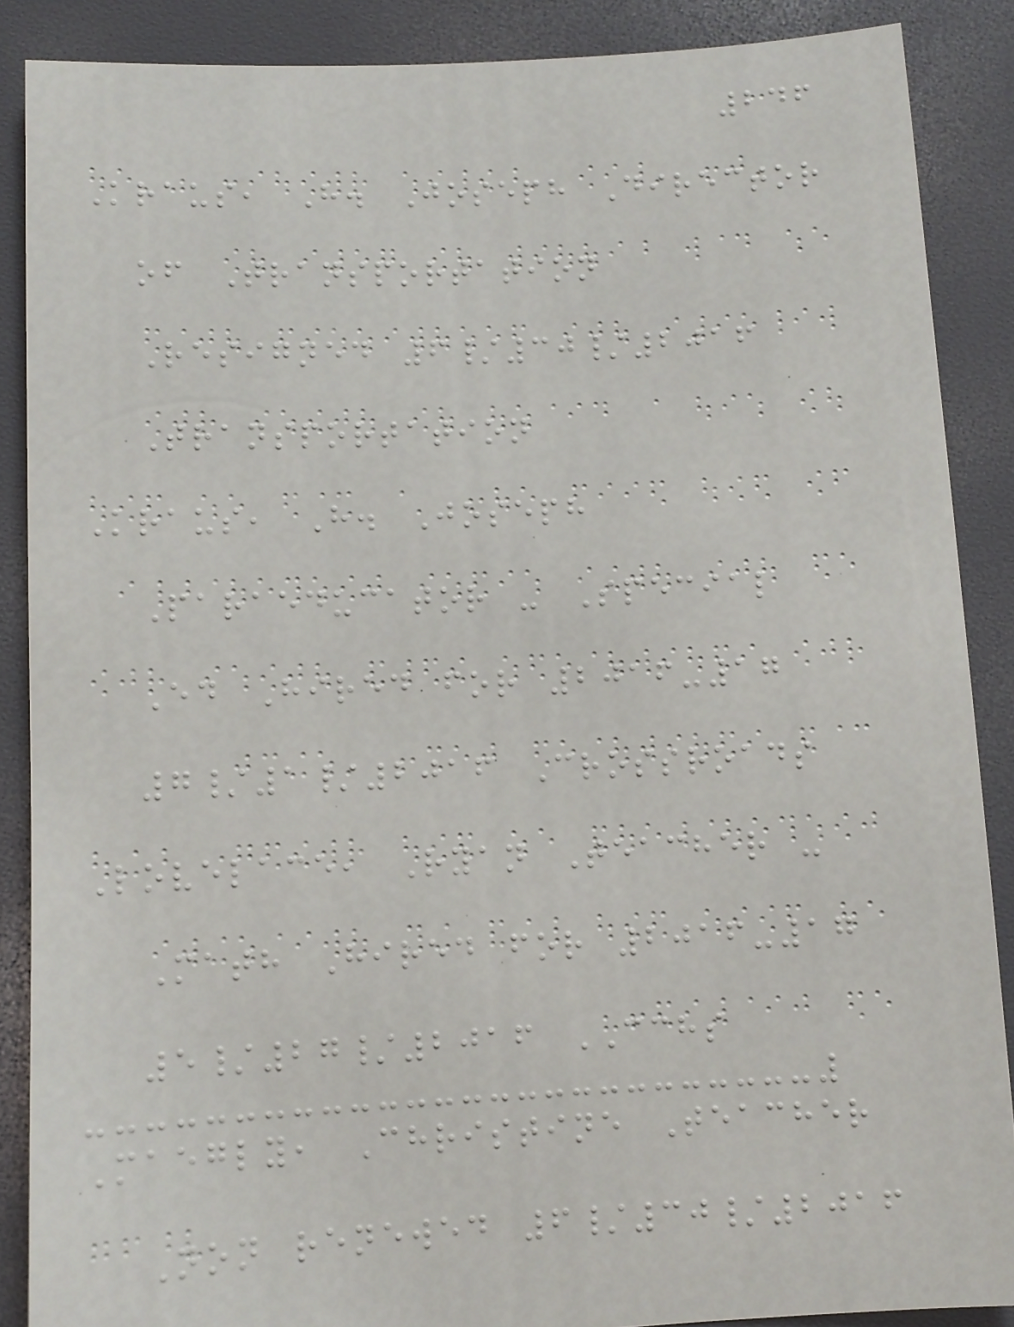246
Kraus, H. Joseph Director
of Transportation
Resigned 6/30/2016
Transportation
Kraus, H. Joseph
Paraeducator - Special
Ed Hired for 2016-17
7/1/2016 Crossroads
Lovelace, Ryan Teacher -
Math Hired for 2016-17
5/27/2016 CCHS
Maegly, Christine Teacher
Non renewed 6/30/2016
